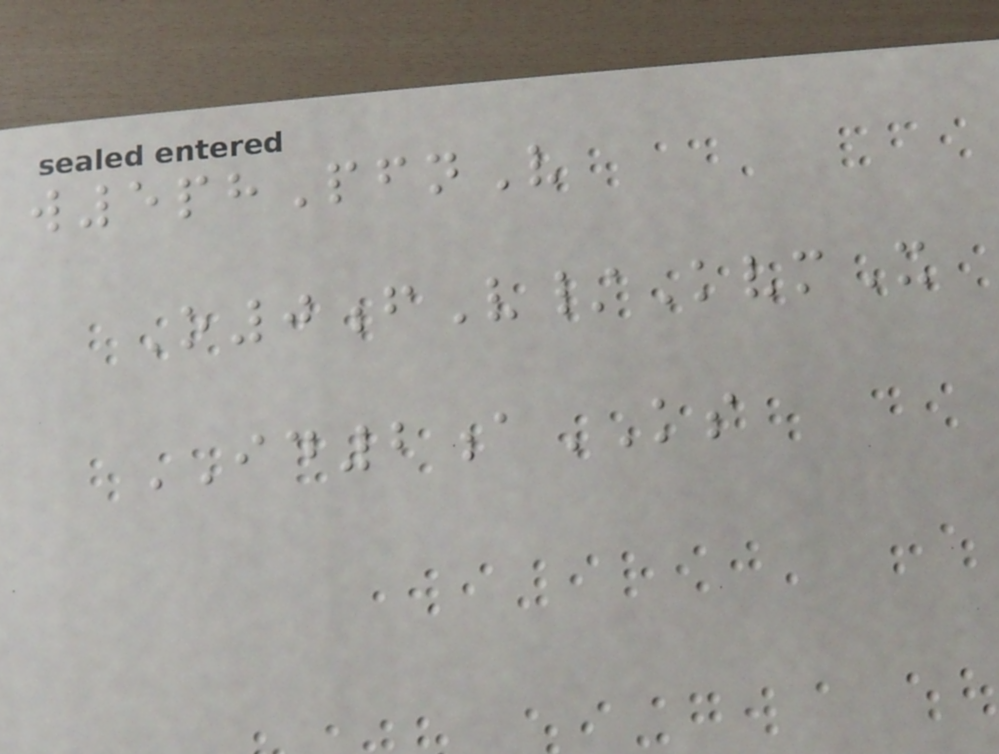w5phPfnV
O0fV/KvmX
ID2aKS
